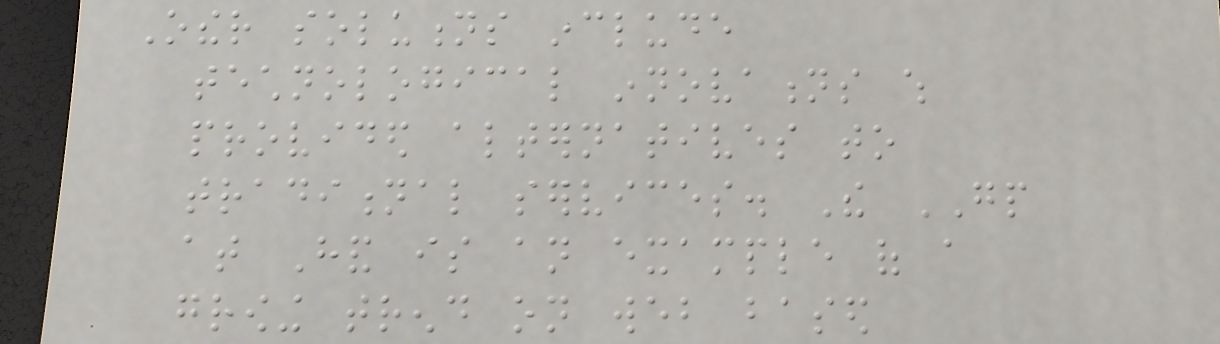Other solutions include
technological innovations which
provided alternatives to
traditional services. The GP
at Hand is an example of a
growing trend on web based
